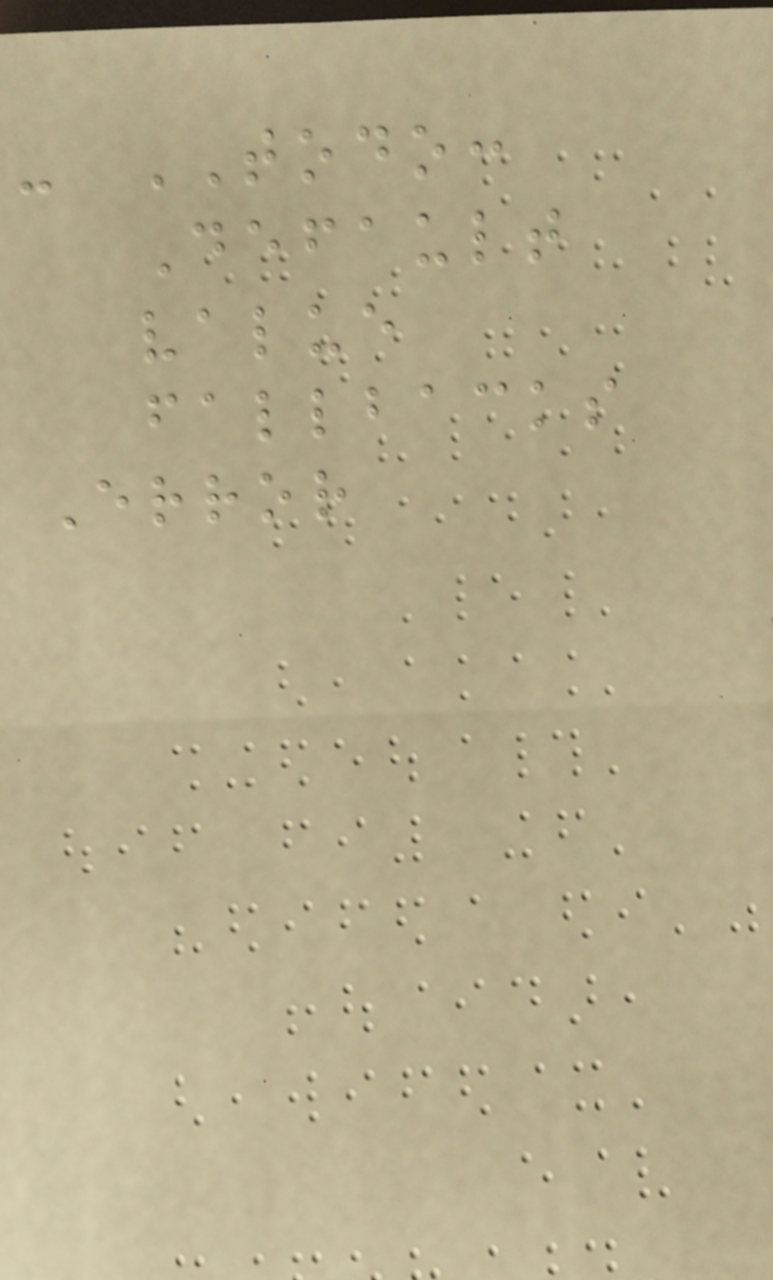- TODO:
Default
value
fallbacks
Error
